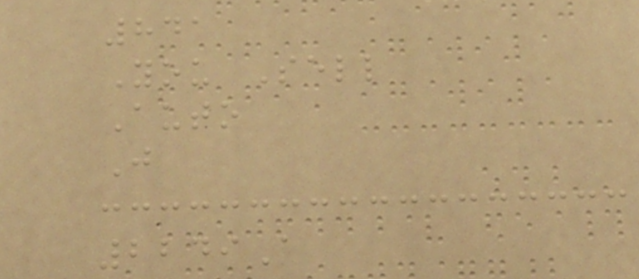841
You Sell
Auto
J
2249A
